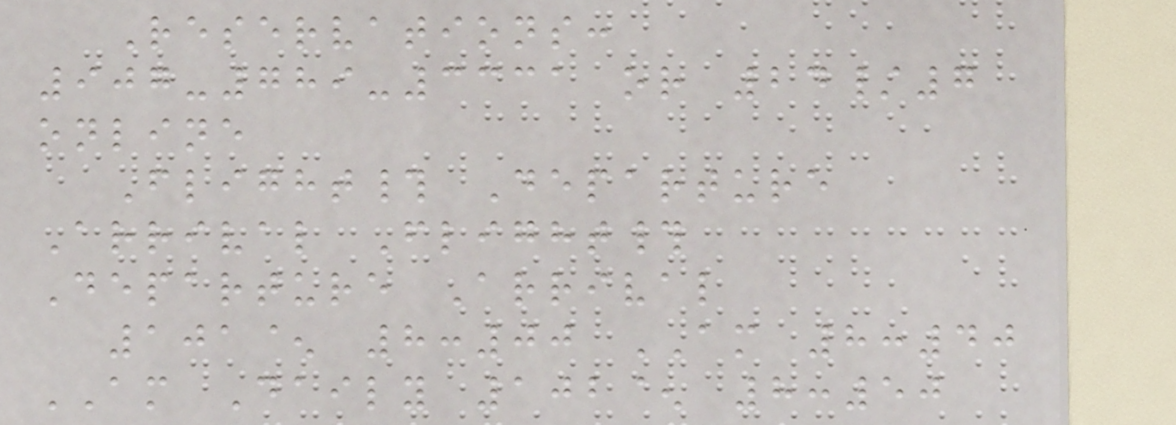Reservations:
907-789-3331 or 24/7
online
Flight# Departure
Arrival Flight#
Departure Arrival
101^ 8:00 AM 8:40
AM Daily 102^ 8:50
